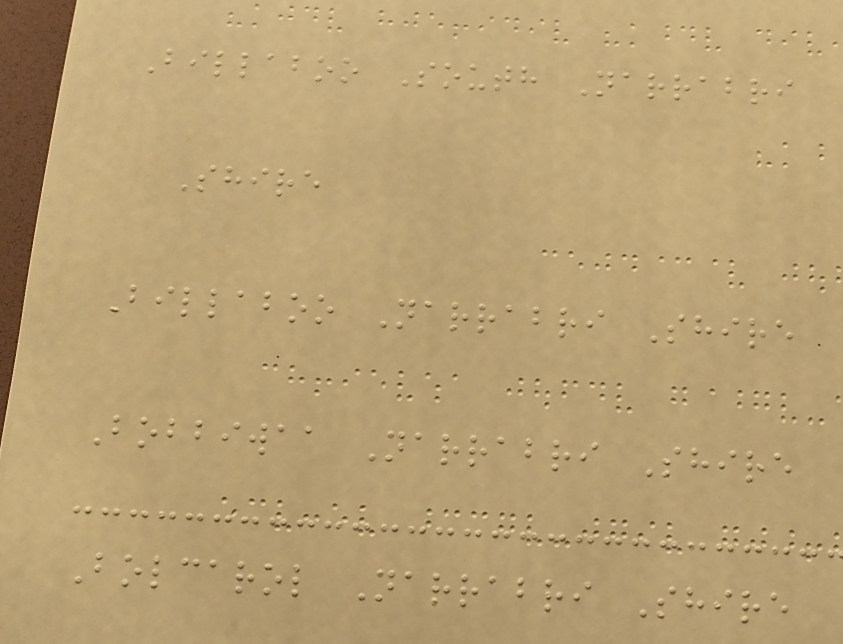Billaboo South Narrabri
Shire
Billaboo Narrabri Shire
Bobbiwaa Narrabri Shire
Bolcarol Narrabri Shire
